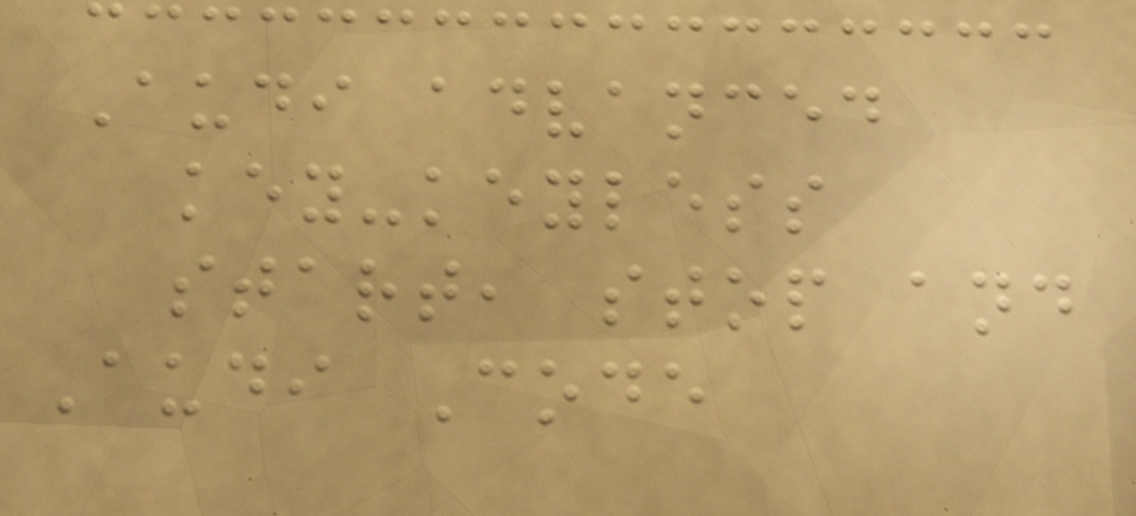Audi advanced
key-keyless
start, stop and
Audi Code
